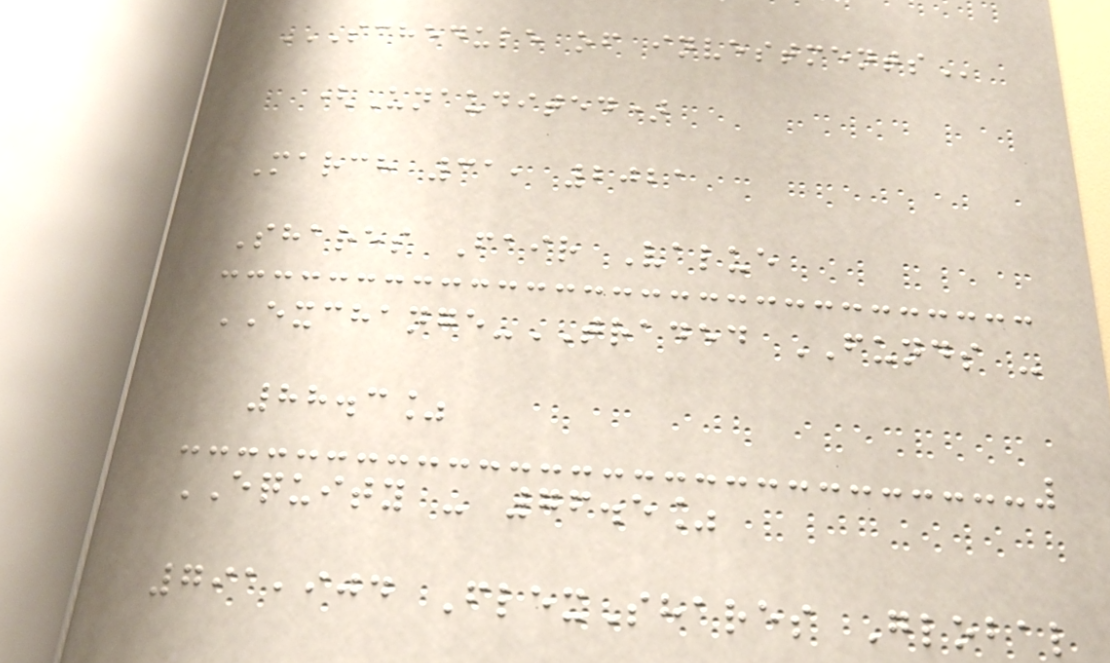SCHEDULE OF INVESTMENTS
(Unaudited)
March 31, 2021
Shares Fair Value
EXCHANGE-TRADED FUNDS -
88.3%
EQUITY - 76.5%
791,904 FlexShares Global
